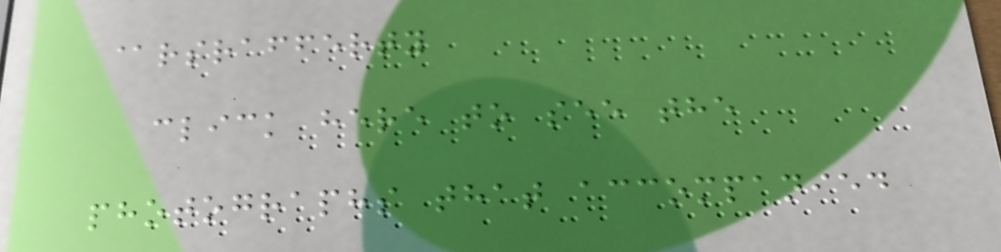@rsrafferty
click here to see the
photographs that accompanied
